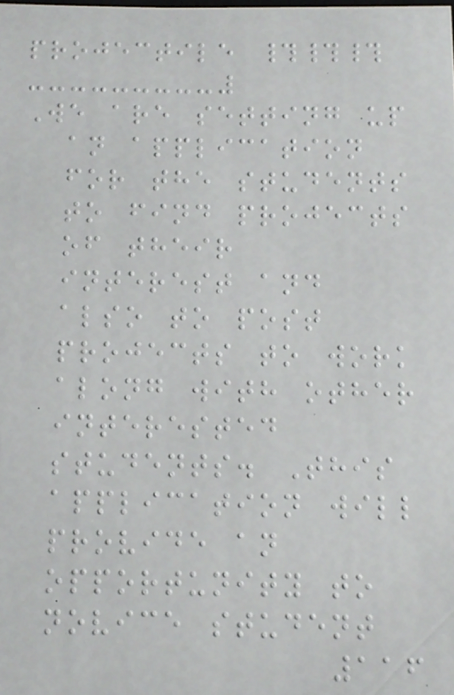projectile ###
We are setting up
an application
for the students
to find projects
of their
interest and
also to post
projects to work
along with other
interested
students. This
application will
provide an
opportunity to
novice student
116
